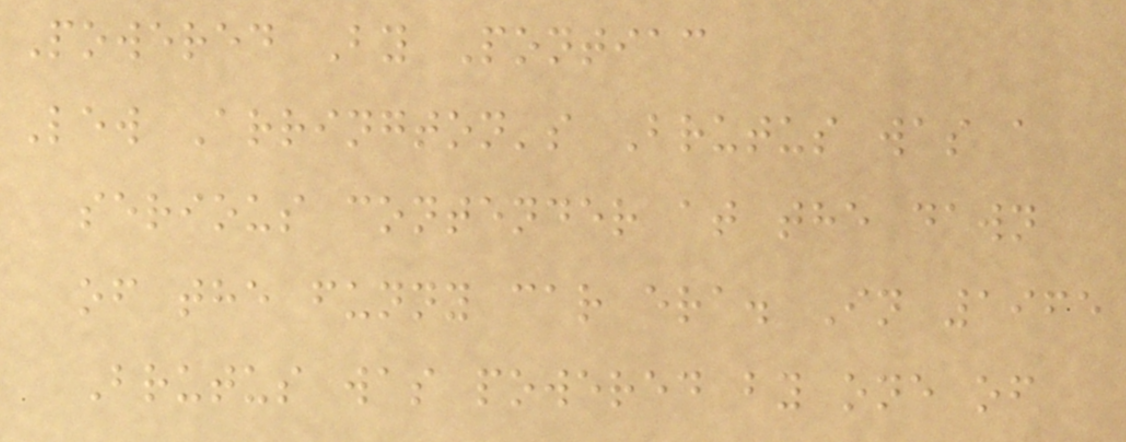Powered By Pontiac
Lew Arrington's Brutus was a
serious contender at the dawn
of the funny car era. In 1965
Brutus was powered by one of
